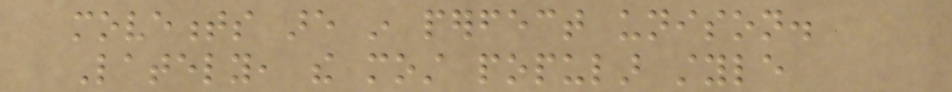movements are in perfect unison.
Lately, the most popular style
